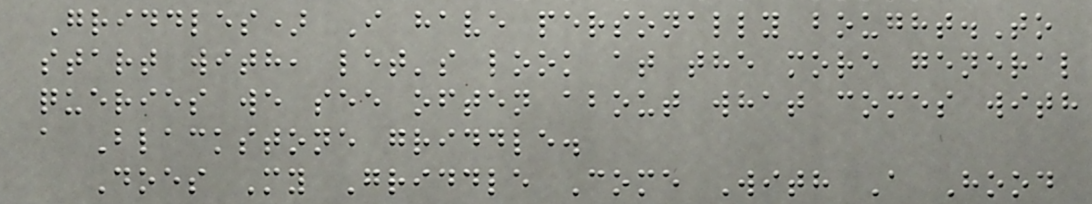Griddles) I have personally bought.To
start with, let's look at the more general
queries we see often about what comes with
a Blackstone griddle.
Does My Griddle Come With A Hood
